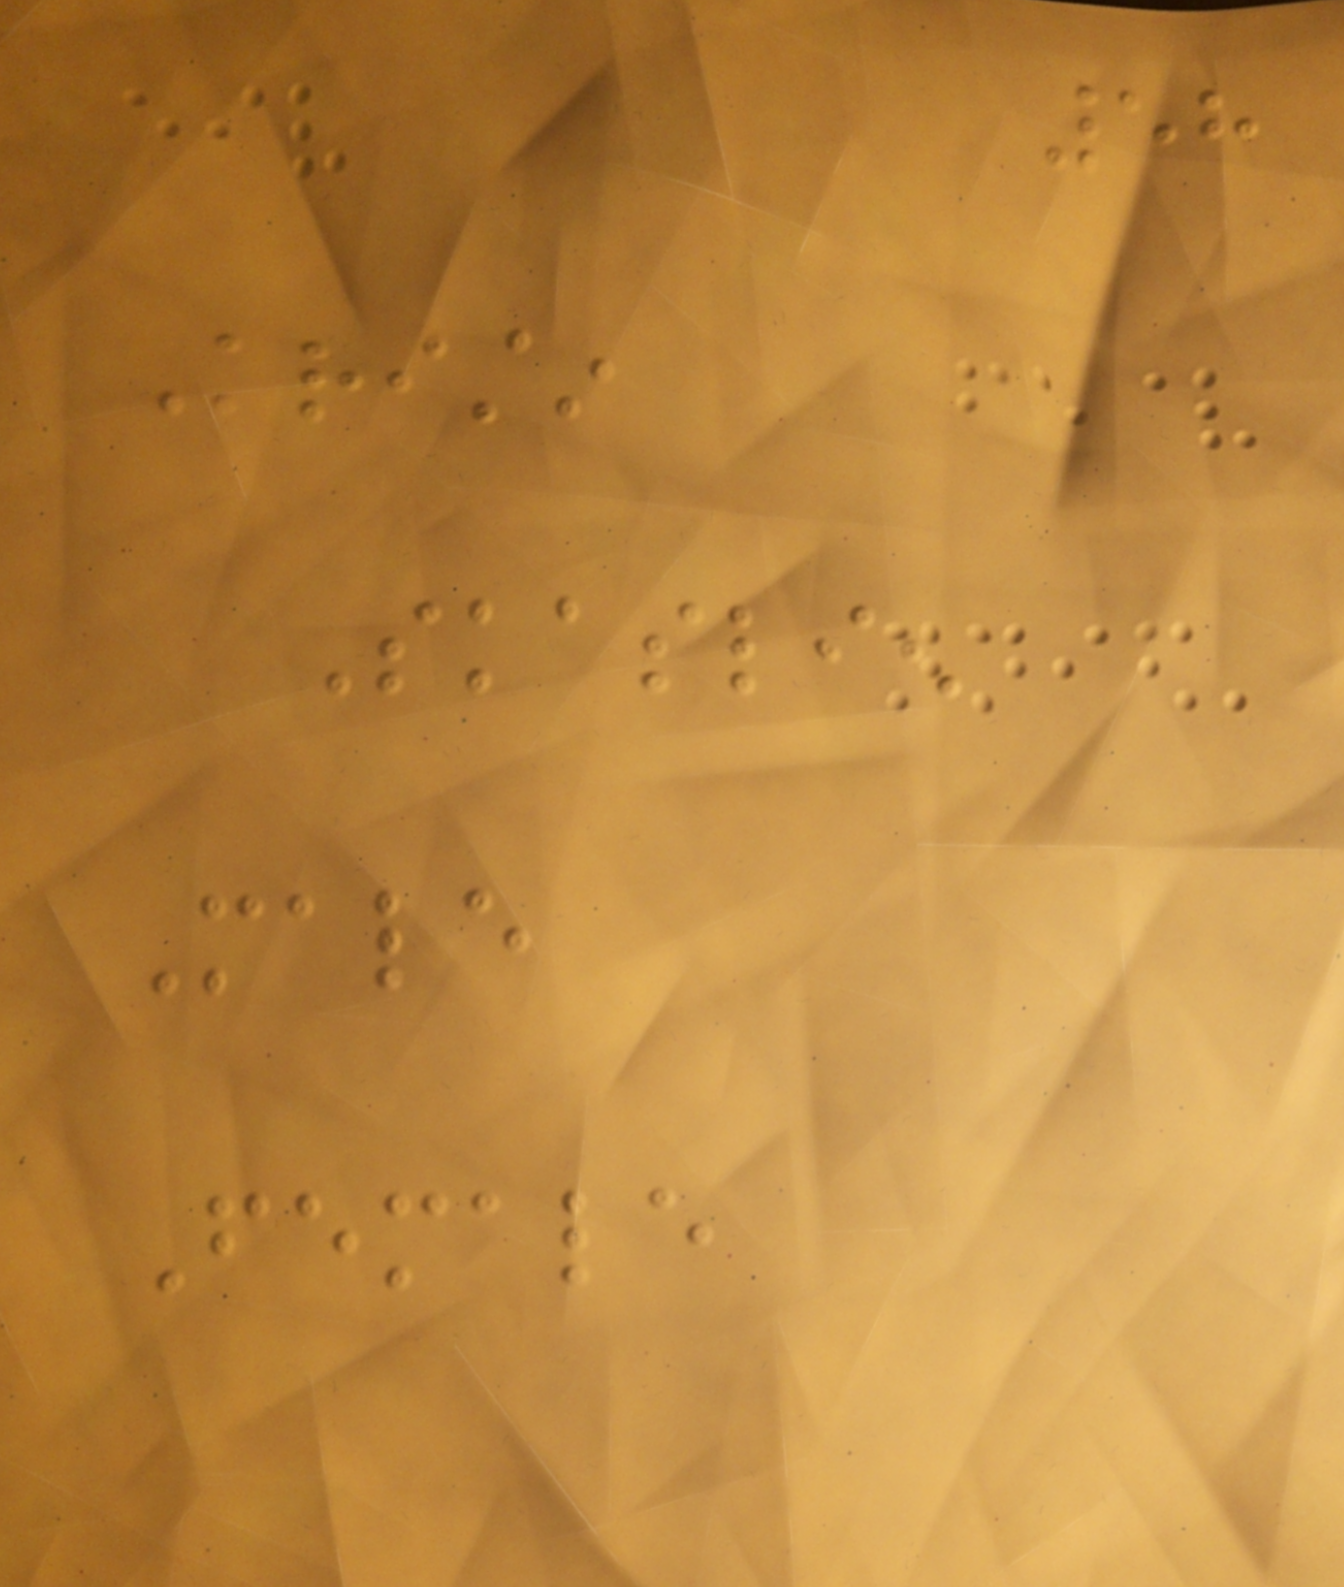58
Kristin
Skaslien
Male
Female
